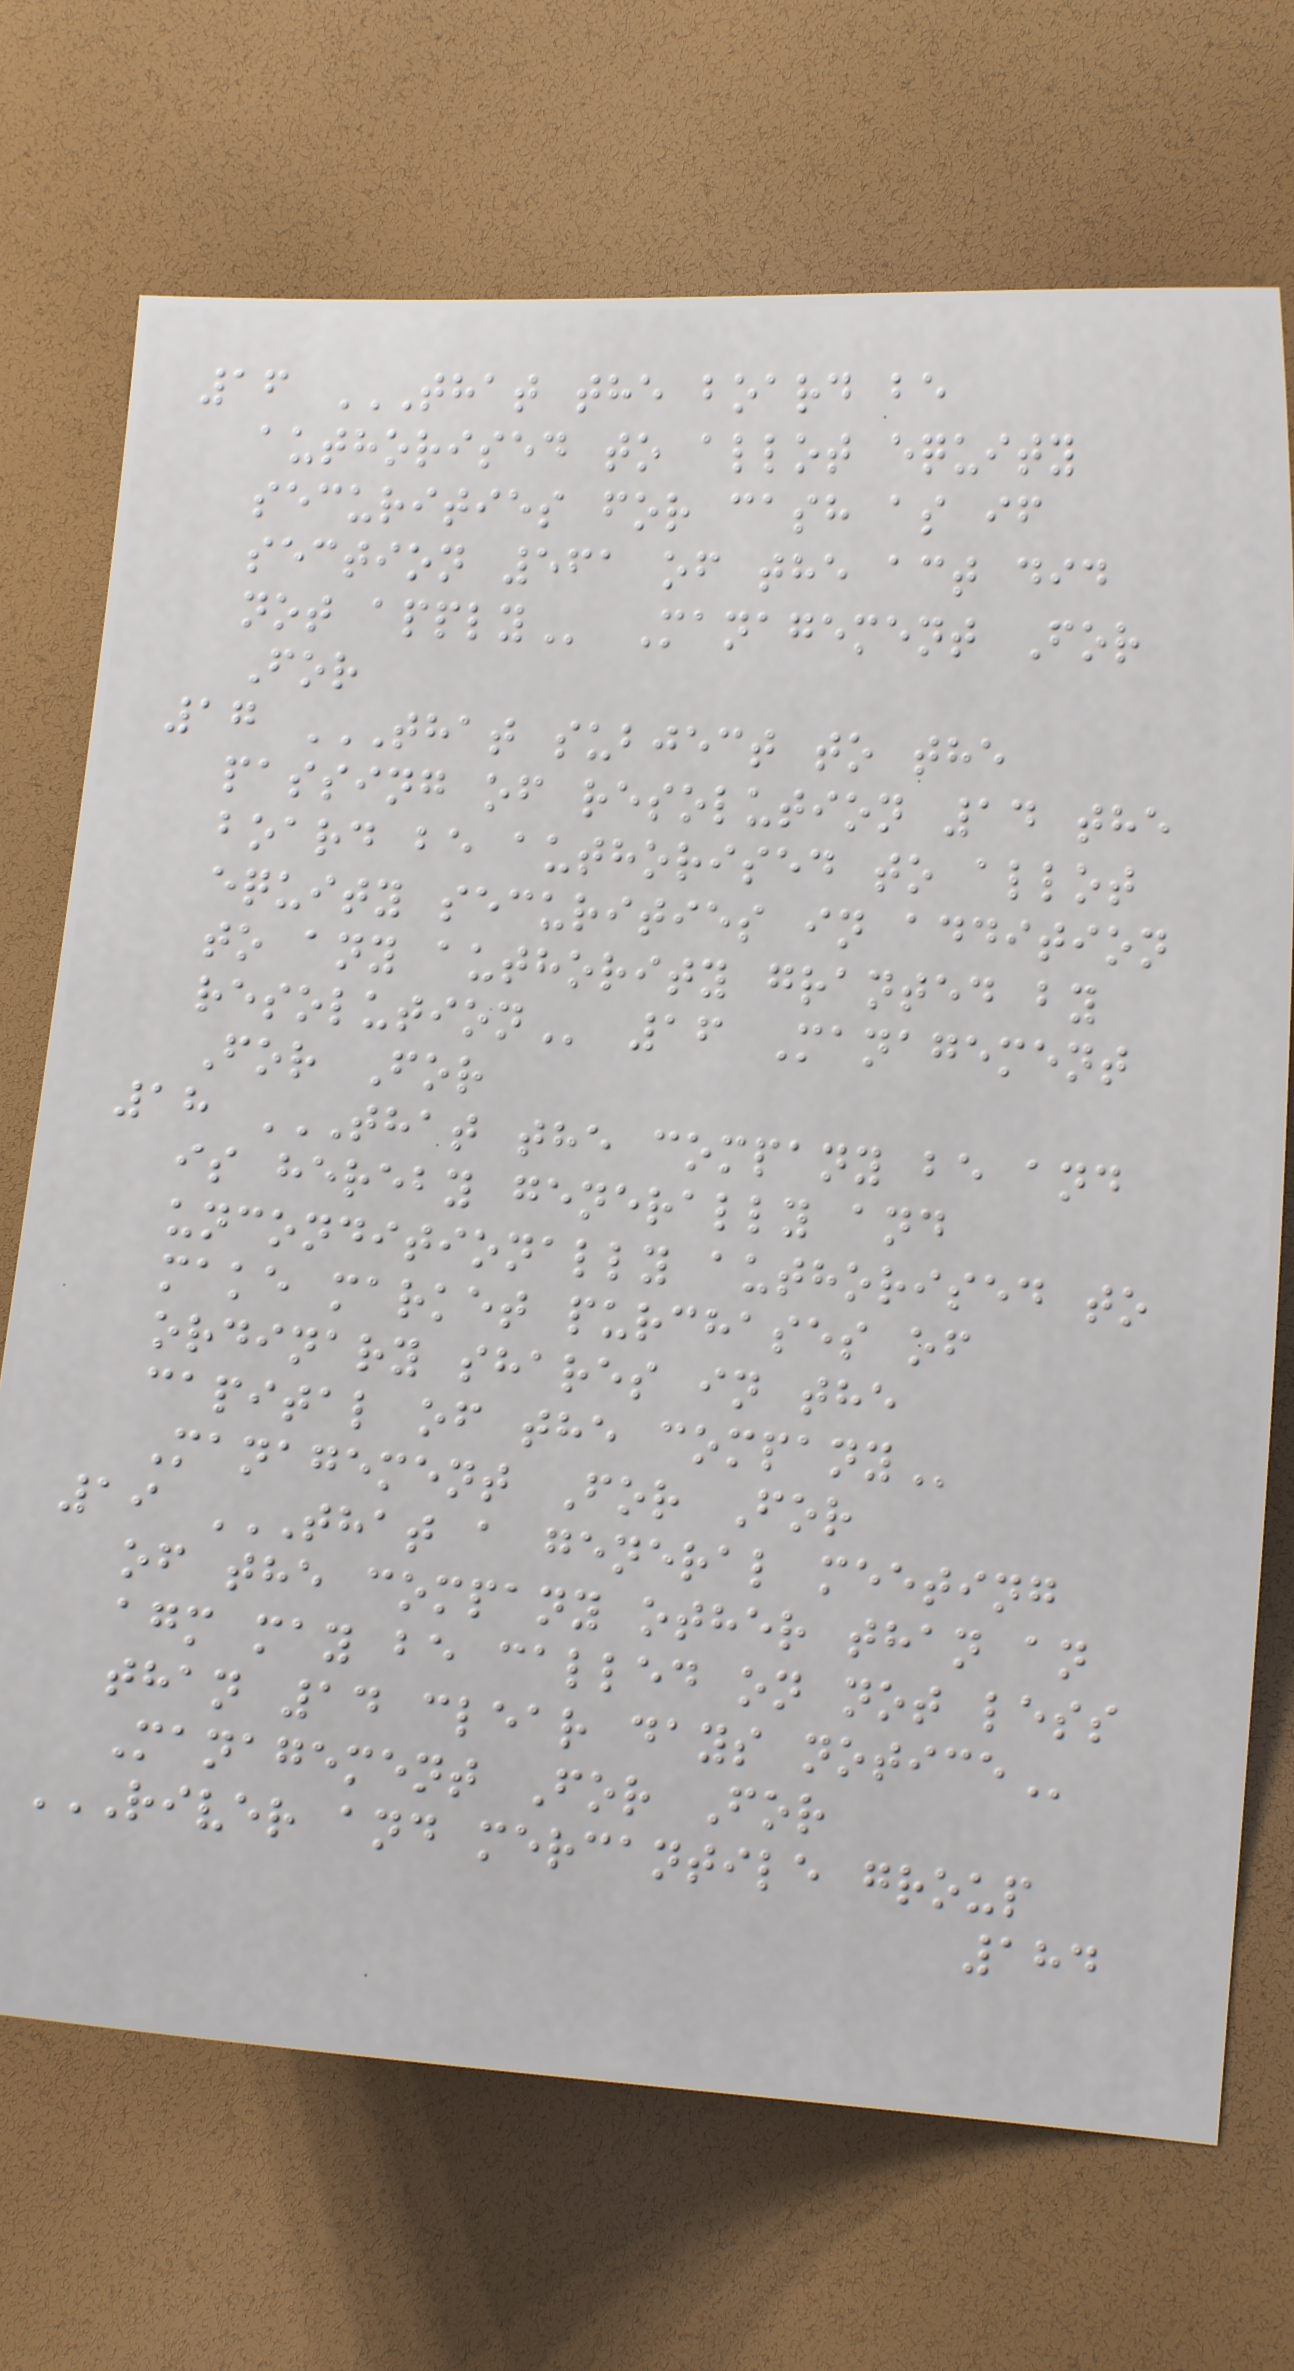16 THAT THE BOARD BE
AUTHORISED TO ALLOT EQUITY
SECURITIES FOR CASH AS IF
SECTION 561 OF THE ACT DID
NOT APPLY Management For
For
17 THAT SUBJECT TO THE
PASSING OF RESOLUTION 14 THE
BOARD BE AUTHORISED TO ALLOT
EQUITY SECURITIES IN ADDITION
TO ANY AUTHORITY GRANTED BY
RESOLUTION 16 Management
For For
18 THAT THE COMPANY BE AND
IS HEREBY GENERALLY AND
UNCONDITIONALLY AUTHORISED TO
MAKE MARKET PURCHASES OF
ORDINARY SHARES IN THE
CAPITAL OF THE COMPANY
Management For For
19 THAT A GENERAL MEETING
OF THE COMPANY OTHER THAN AN
AGM MAY BE CALLED ON NOT LESS
THAN 14 CLEAR DAYS NOTICE
Management For For
RIVER AND MERCANTILE GROUP
184
